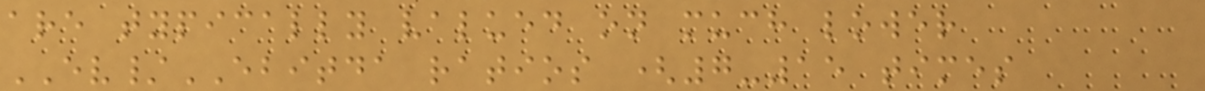are typically valued on much lower
EV/EBITDA ratios (7-15 times
